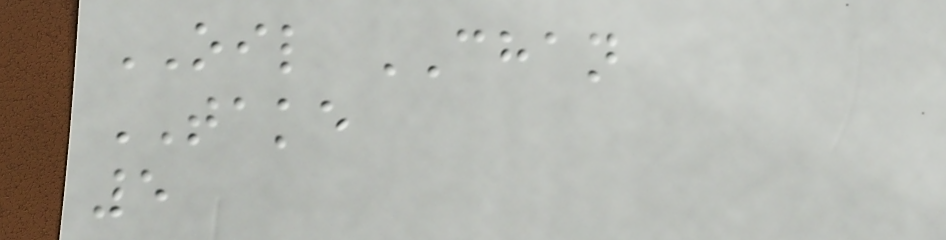OIL CHAN
TAKE
5
